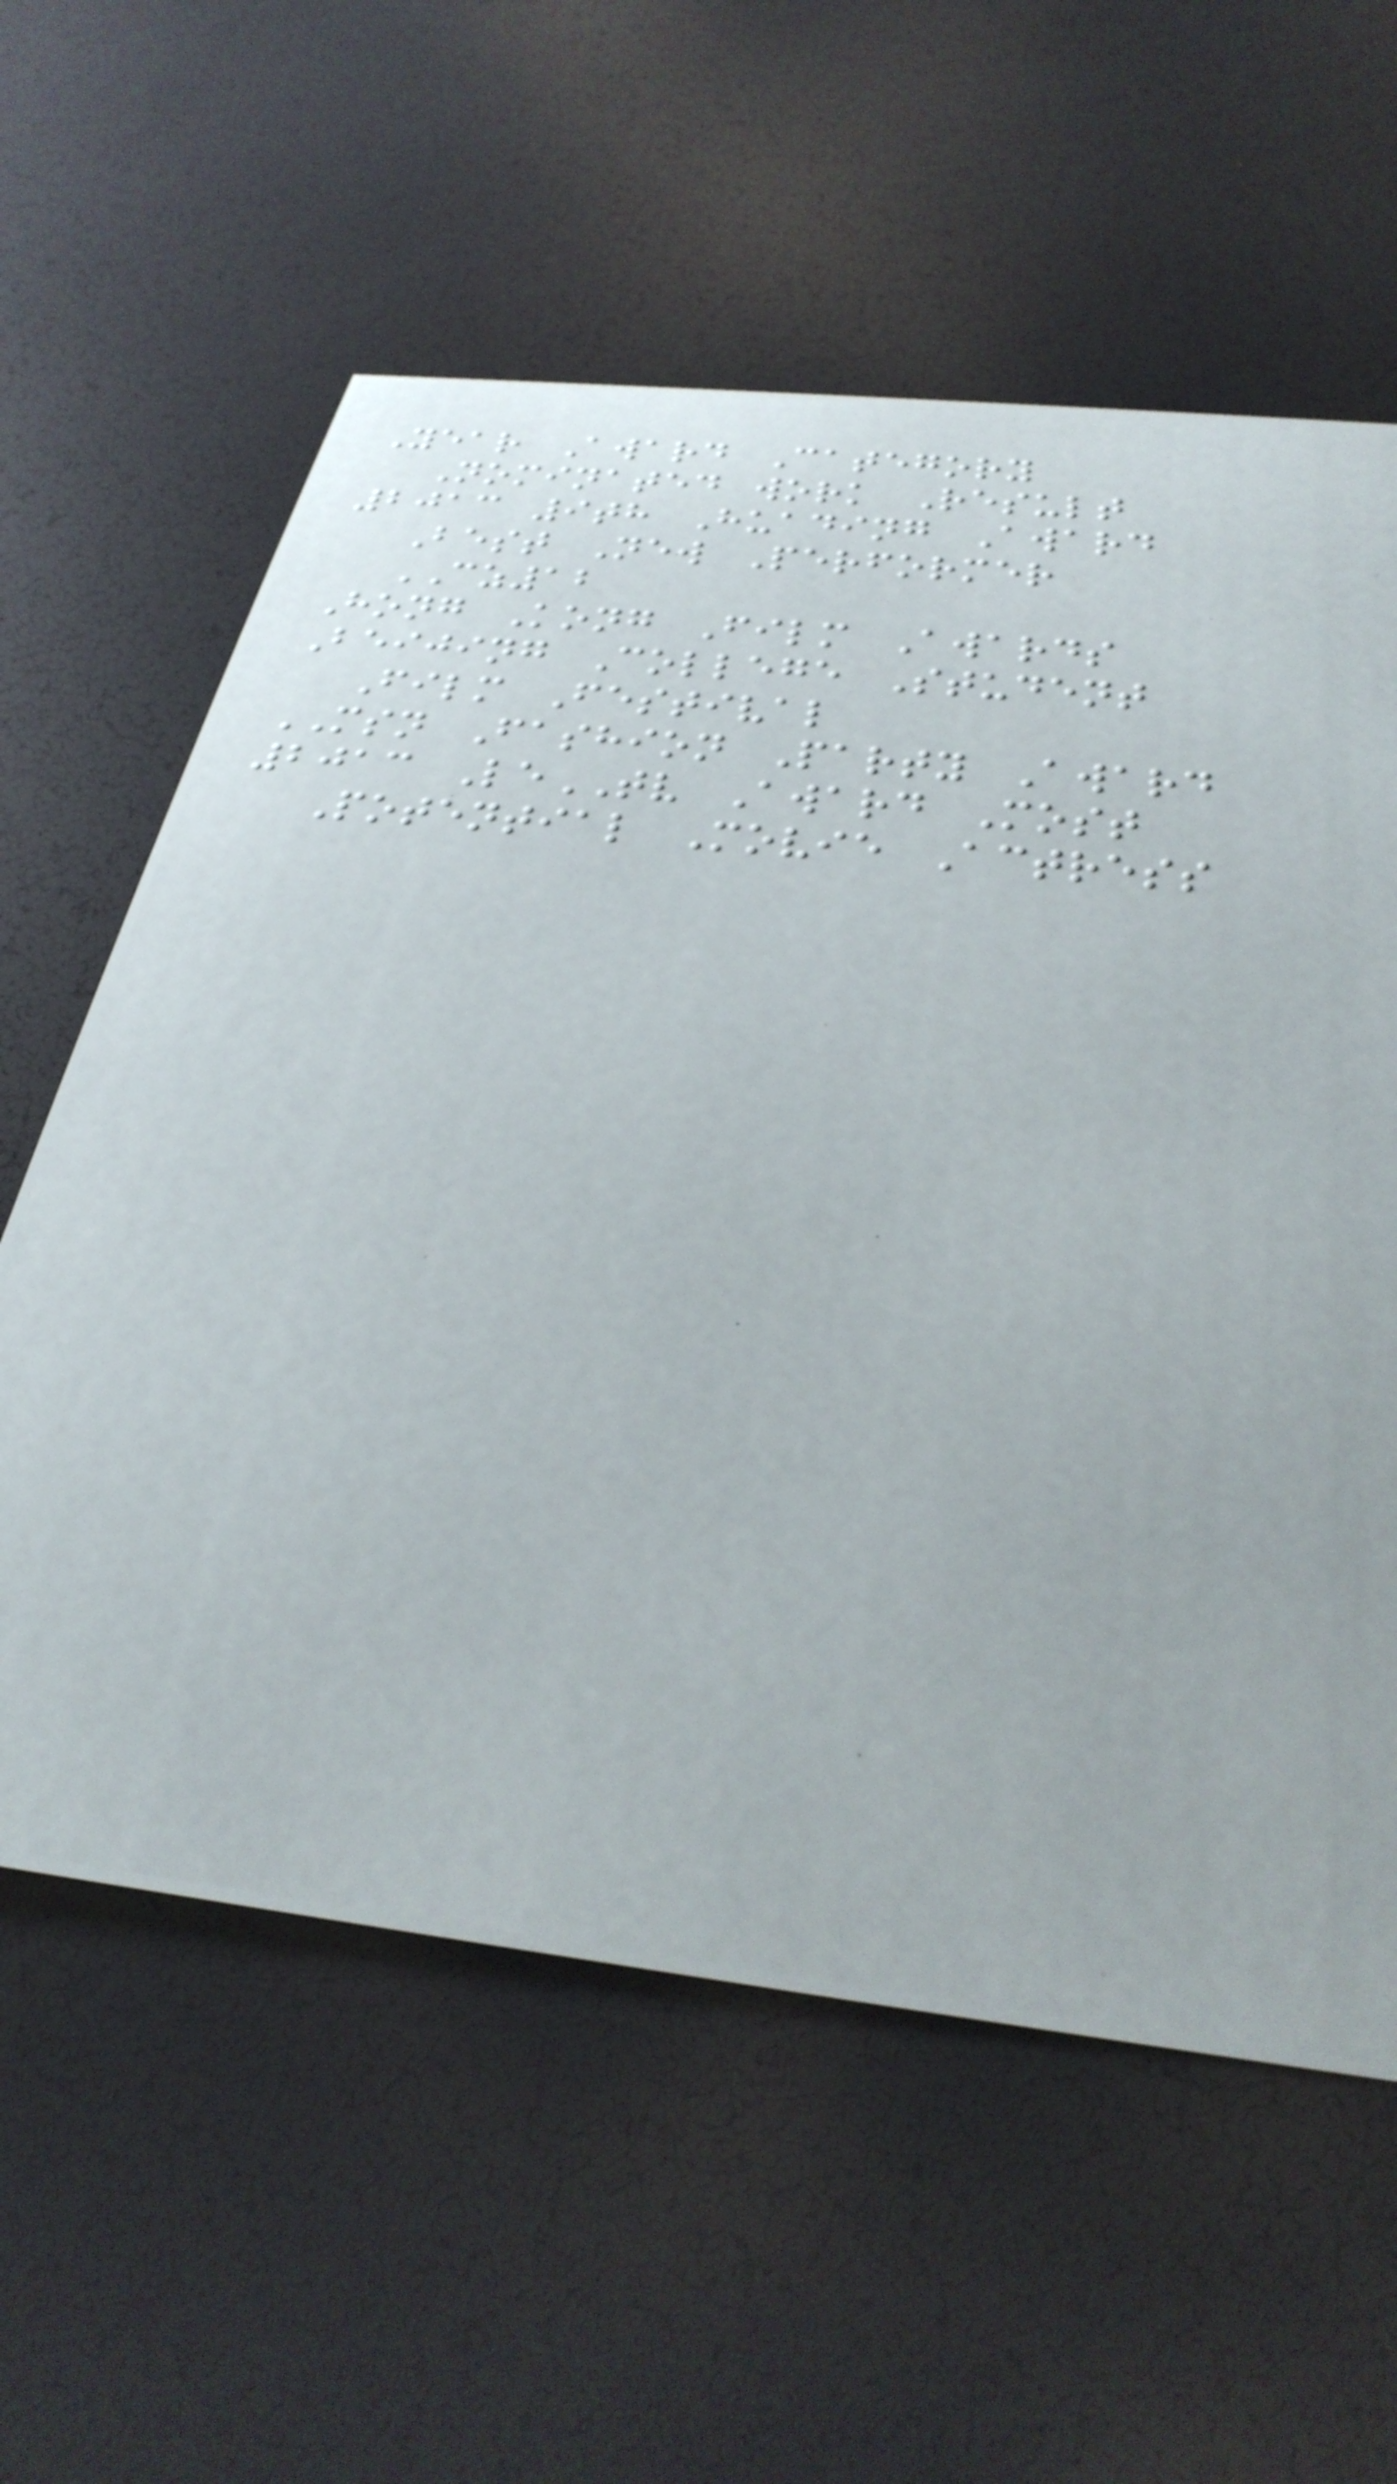Year Award Category
Nominated work Result
2013 9th Huading Award
Best New Performer
CZ12
Hong Kong Film Awards
Beijing College Student
Film Festival
MSN Fashion Party Award
2013 LeTV Award Most
Potential Movie Actress
